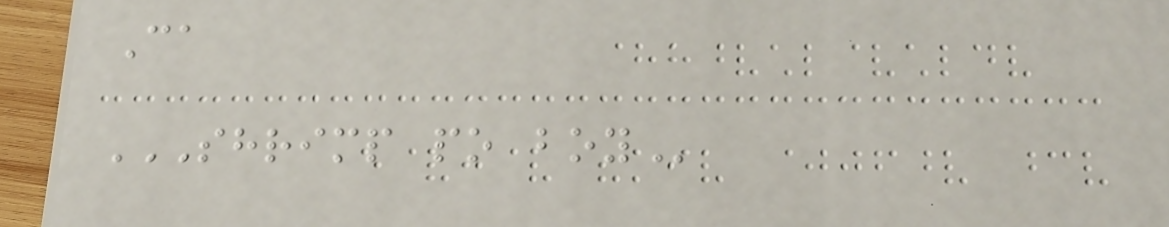Ca
SHRIMP PO BOY
